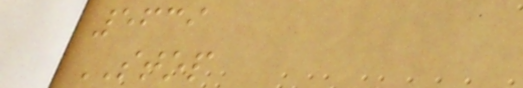5639
STOP
